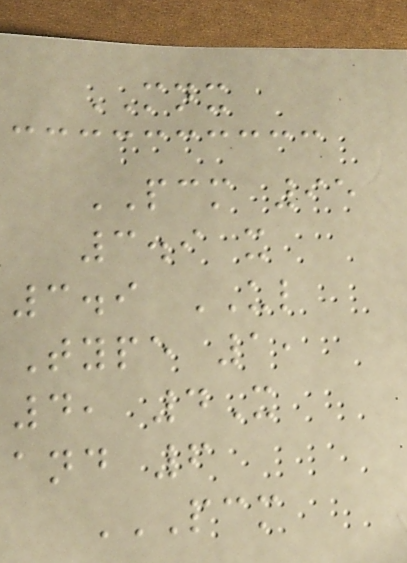MNX
PCM 95
3.9 x
3.9 UL
Type 1,
4, 4X
and 6
PCM
